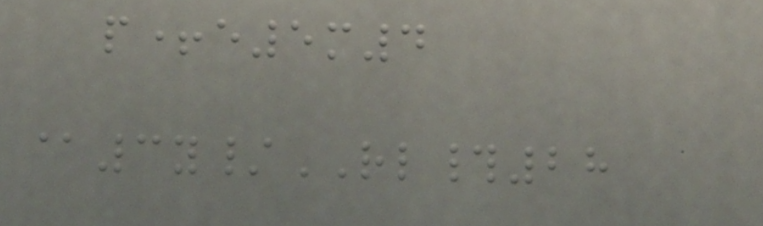p+e5m4
@3y/RL#28
